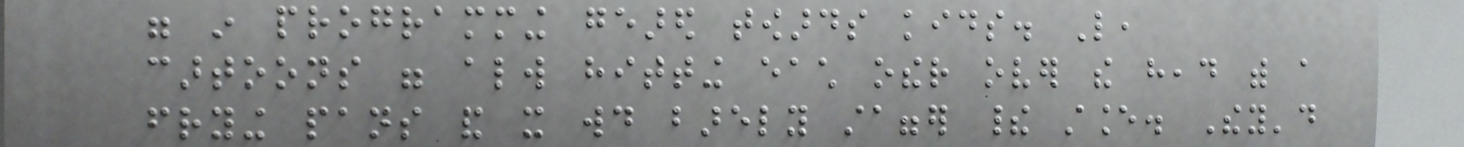were in programming geared towards kids. Like,
cartoons were always hitting each other over the head with a
frying pans and it would barely stagger their stance. They'd
